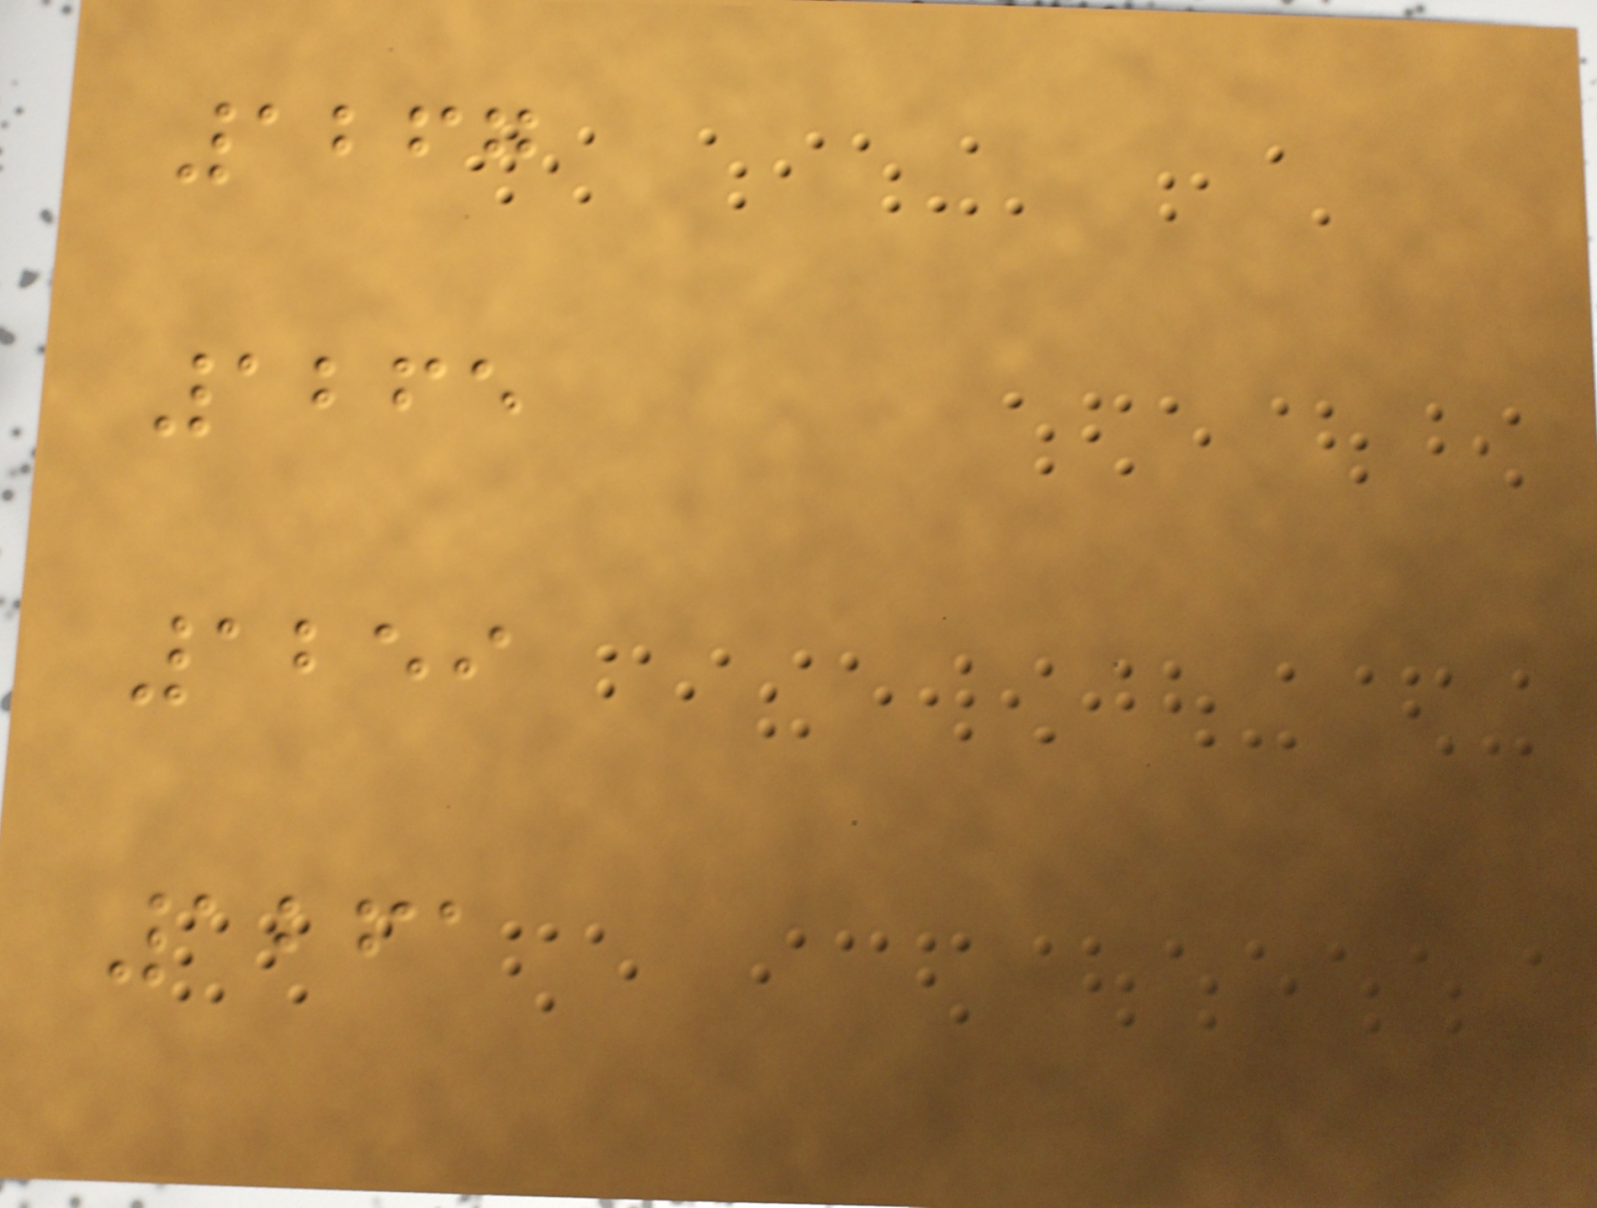1267
1265
1259
1261
